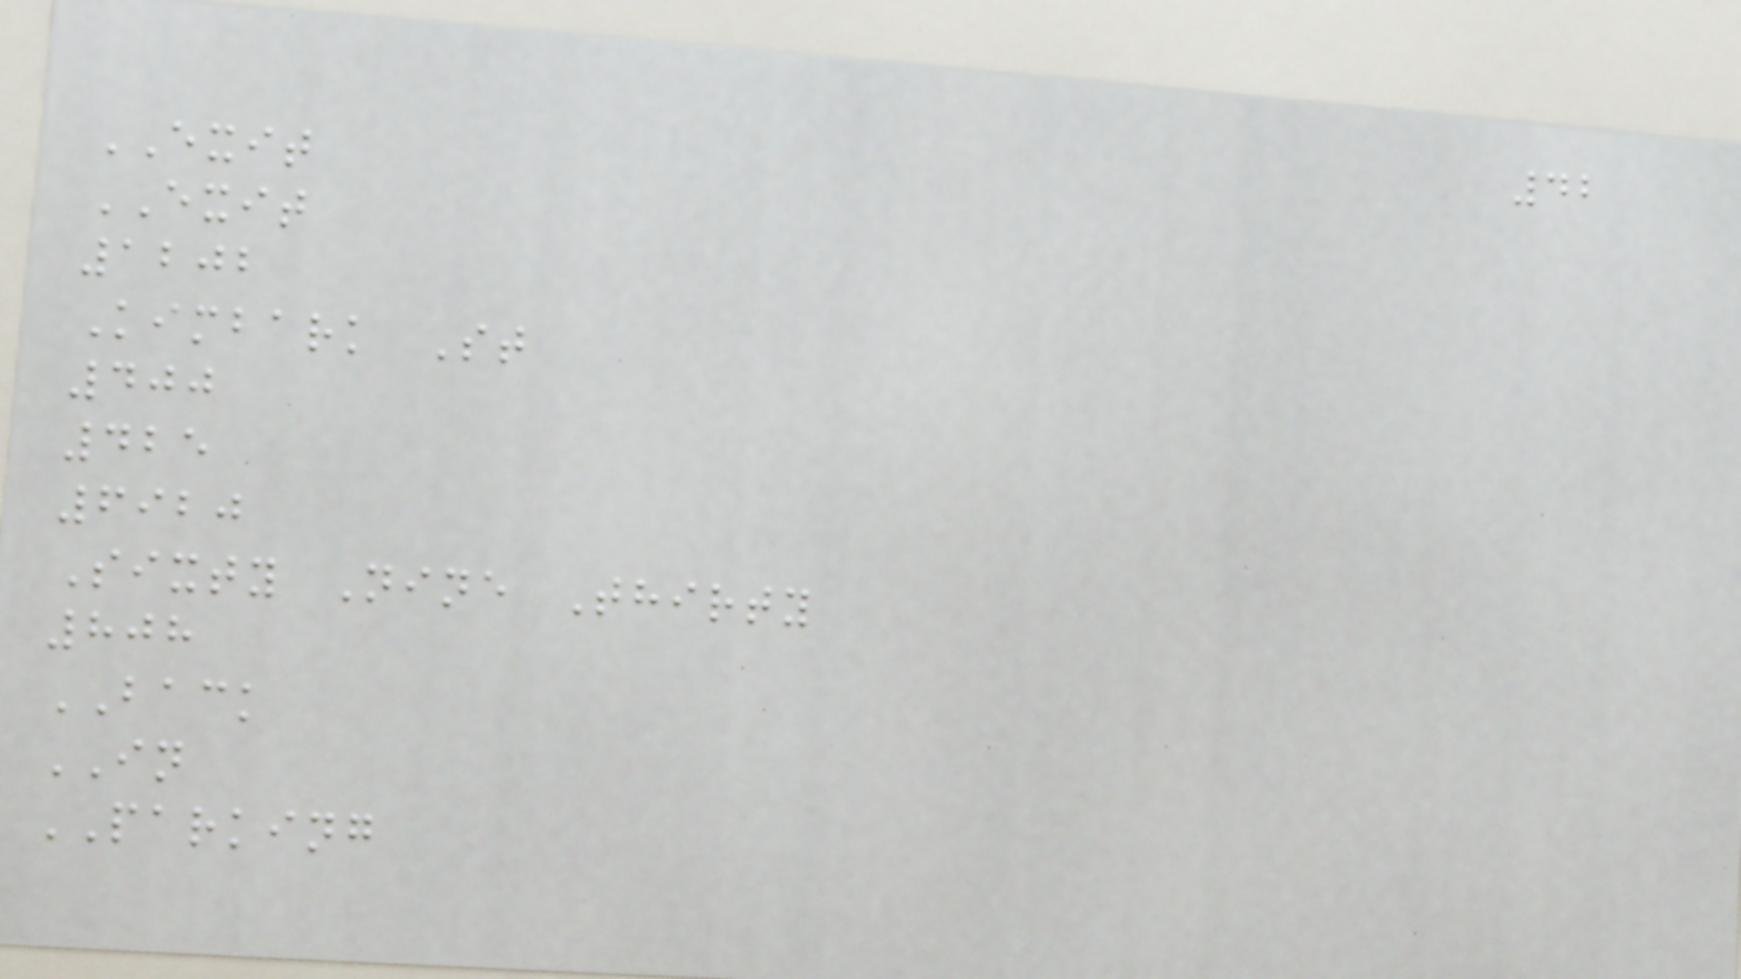42
EXIT
EXIT
1202
Kimbark St
400
425
6920
Sixty Nine Thirty
808
BACK
IN
PARKING
